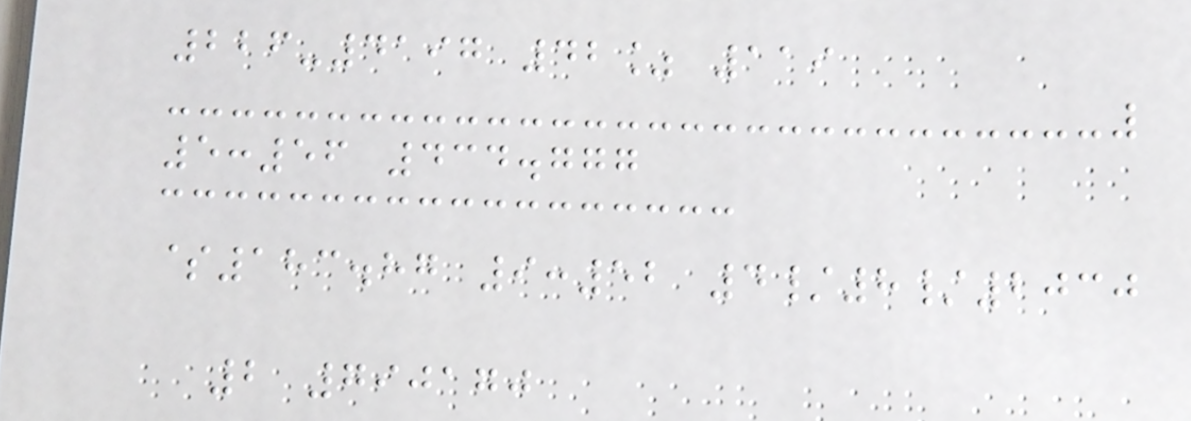226-4197 42% 119
5:56 434.777
$183.87 9:52 4/8/2030
2 790170
